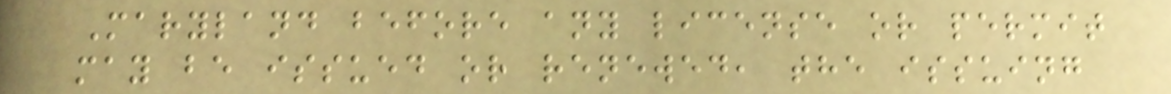Maryland before any license or permit
may be issued or renewed, the issuing
